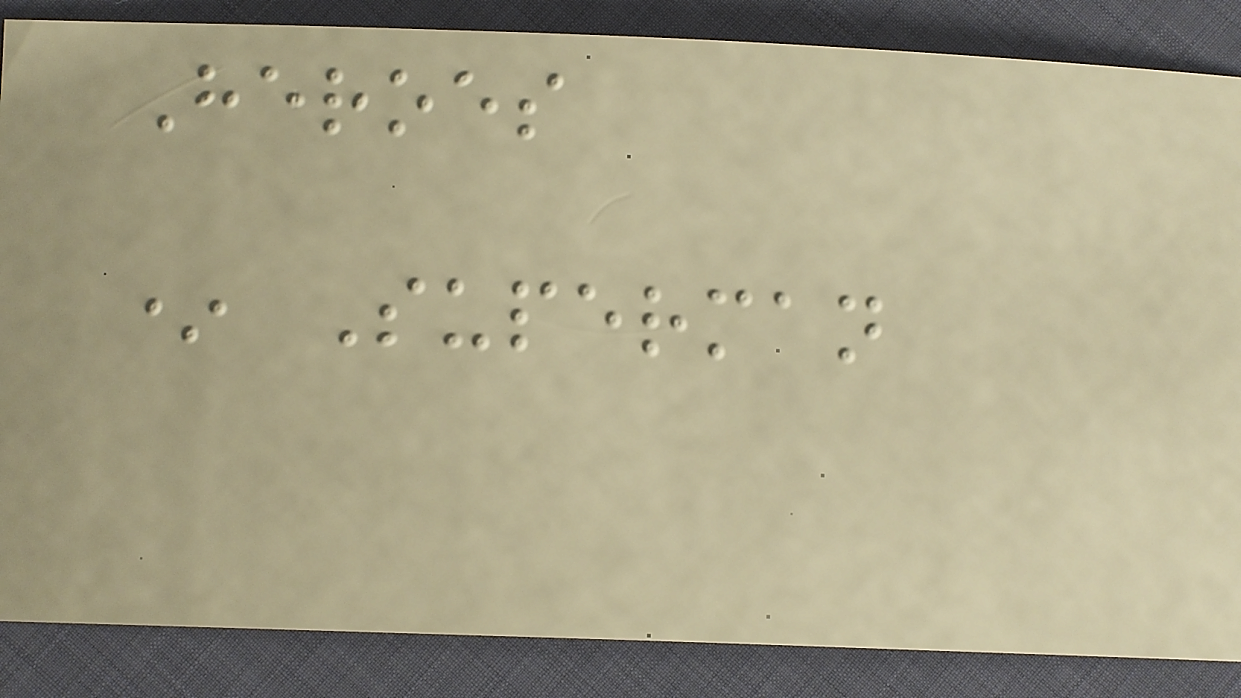Heroes
* Superman
